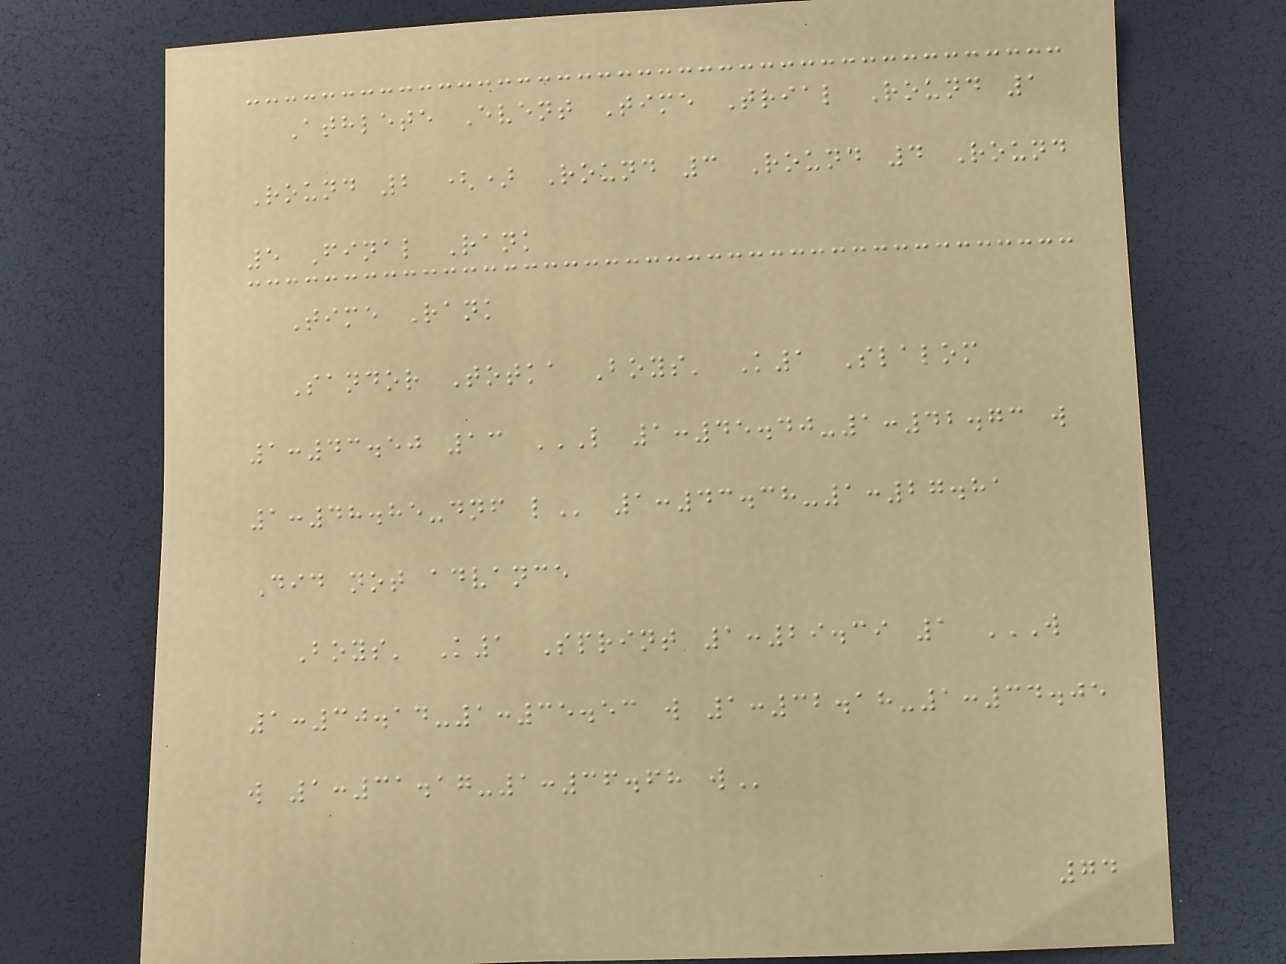Athlete Event Time Trial Round 1
Round 2 () Round 3 Round 4 Round
5 Final Rank
Time Rank
Sandor Totka Boys' K1 Slalom
1:43.50 13 L 1:45.40-1:42.73 W
1:48.85-DNF L 1:43.38-1:27.81
Did not advance
Boys' K1 Sprint 1:29.39 1 W
1:30.14-1:35.53 W 1:32.18-1:34.05
W 1:31.17-1:36.68 W
74
